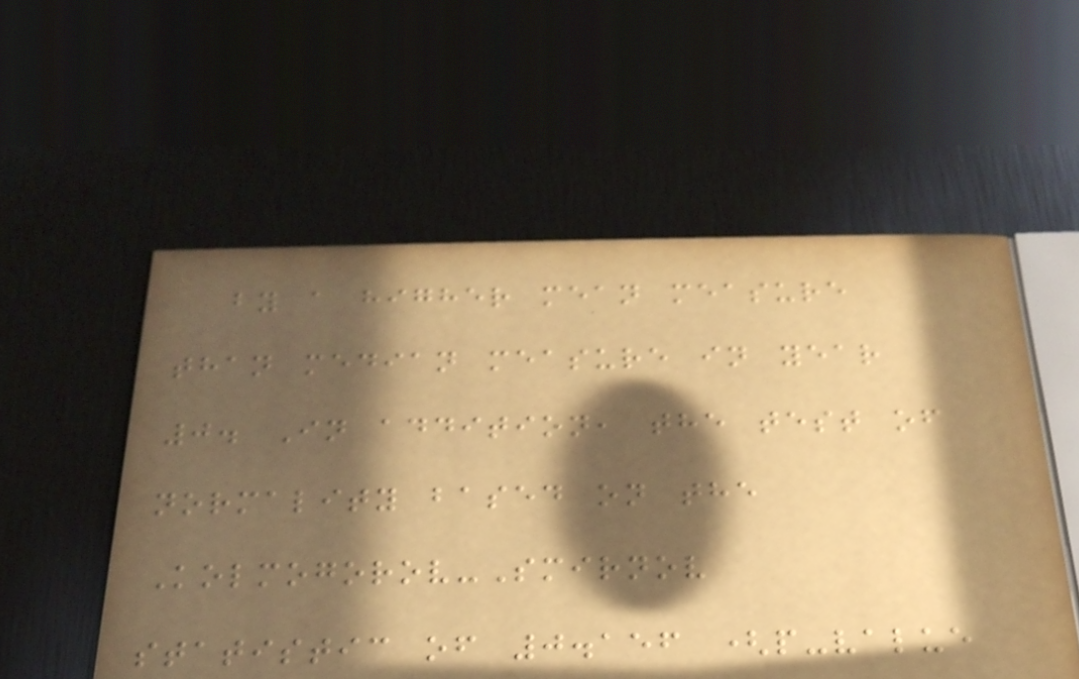by a higher mean measure
than median measure in year
0. In addition, the test of
normality based on the
Kolmogorov-Smirnov
statistic of 0.156 (p-value
